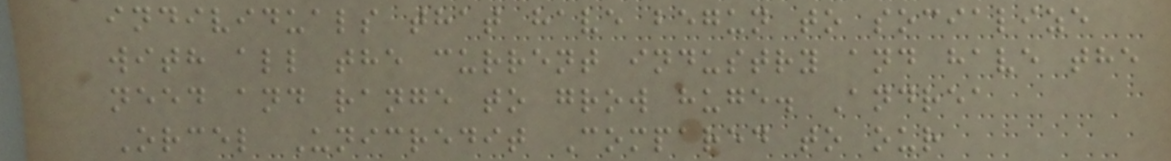individuals that have begun to socialize
with all the current industry and have the
need and range to grow huge. Andrea
Orcel Unicredit Compared to our
